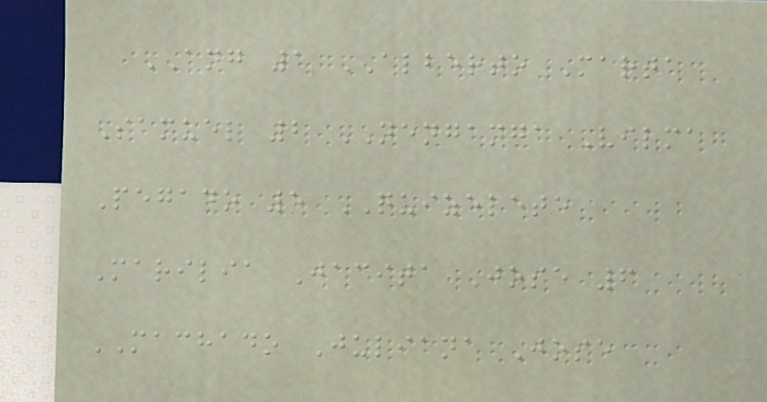ANG 1 ALBERTO Marta
Samuel 2 NENGANGA Vilma
Pegado 5 QUIZELETE
Marilia Jacita Jose 6
MACHADO Juliana Jose
